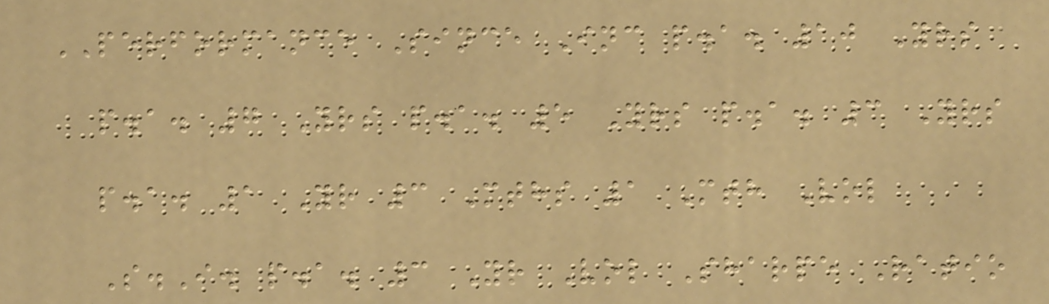PERFORMANCE Since Inc p.a. 10 Yrs
p.a. 7 Yrs p.a. 5 Yrs p.a. 3 Yrs
p.a. 1 Yr 3 Mths 1 Mth Vol
S.I. p.a. 3 Yr Vol Sharpe Ratio
